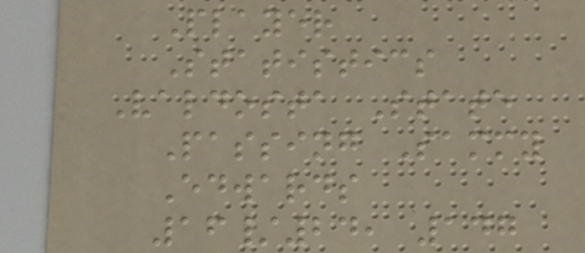Player
Statistics
Valdosta State
Passing Sammy
Edwards
16/24, 147
